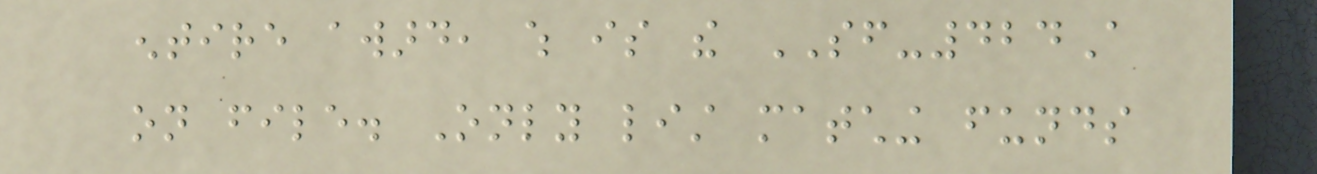entire award, which is the SF-424A
on file. Only list matching funds
